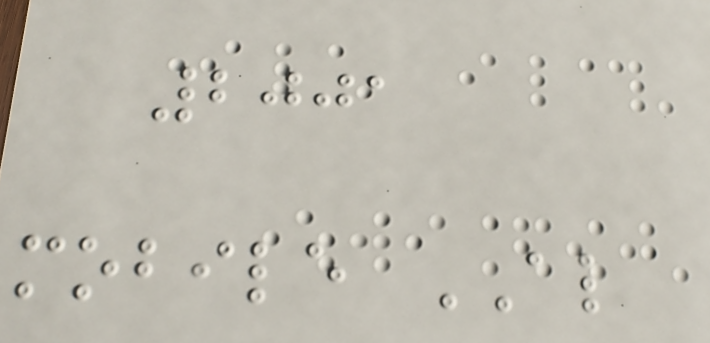2001
mobile AL
